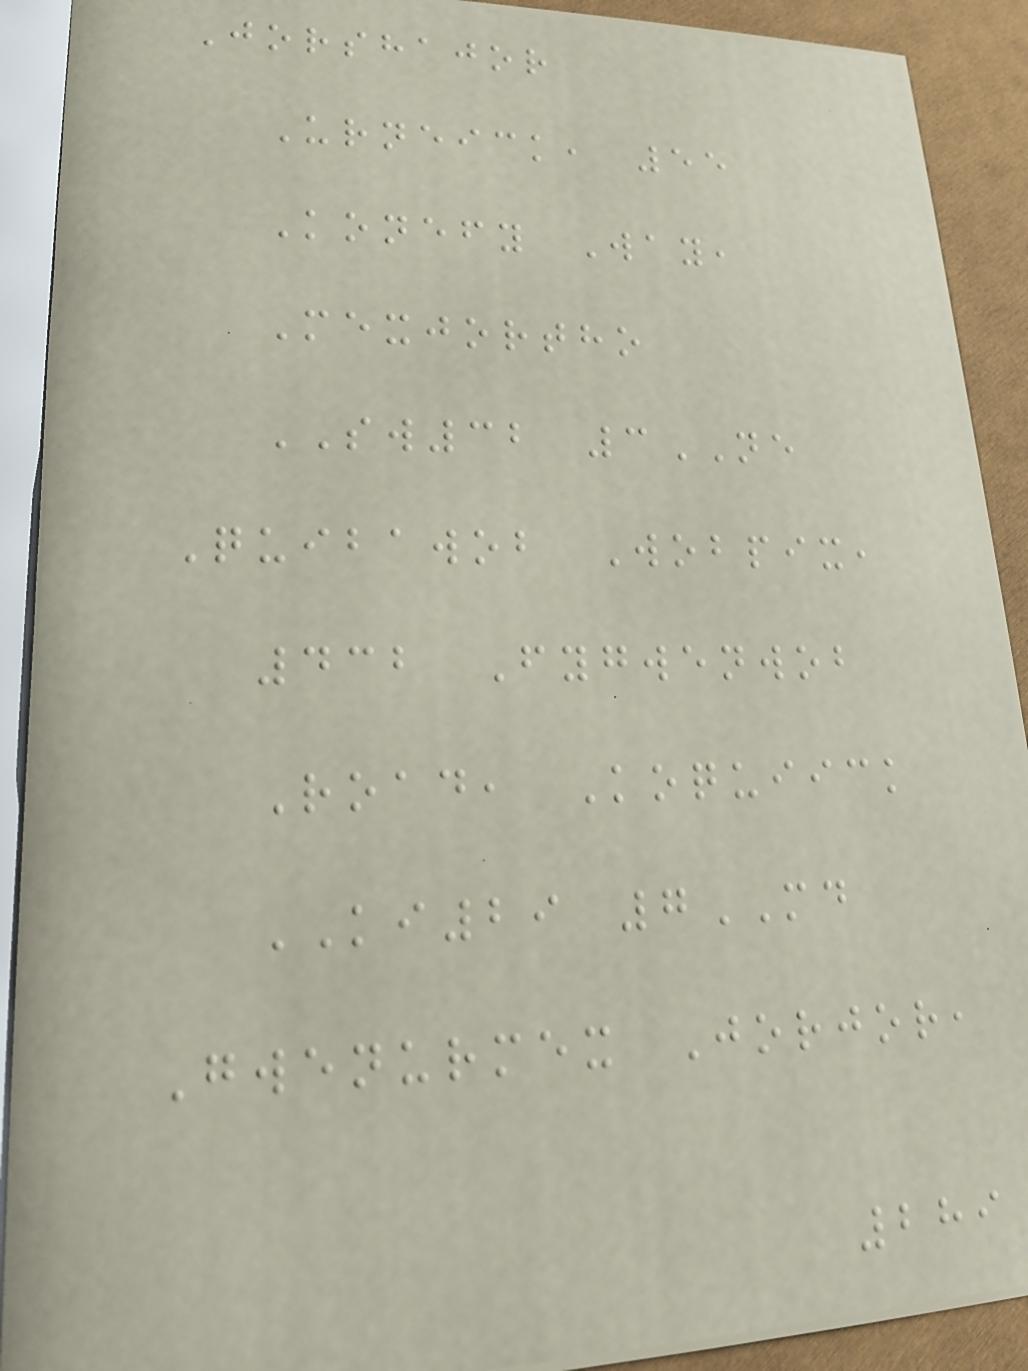Jorshajor
Urneick, 55
Konefy Way,
Mexjortho
SW32 3NE
Quibawob Wobpix,
432 Fygwenwob
Road, Koquiick
KI29 7MD
Gwenurmex Jorjor,
289
